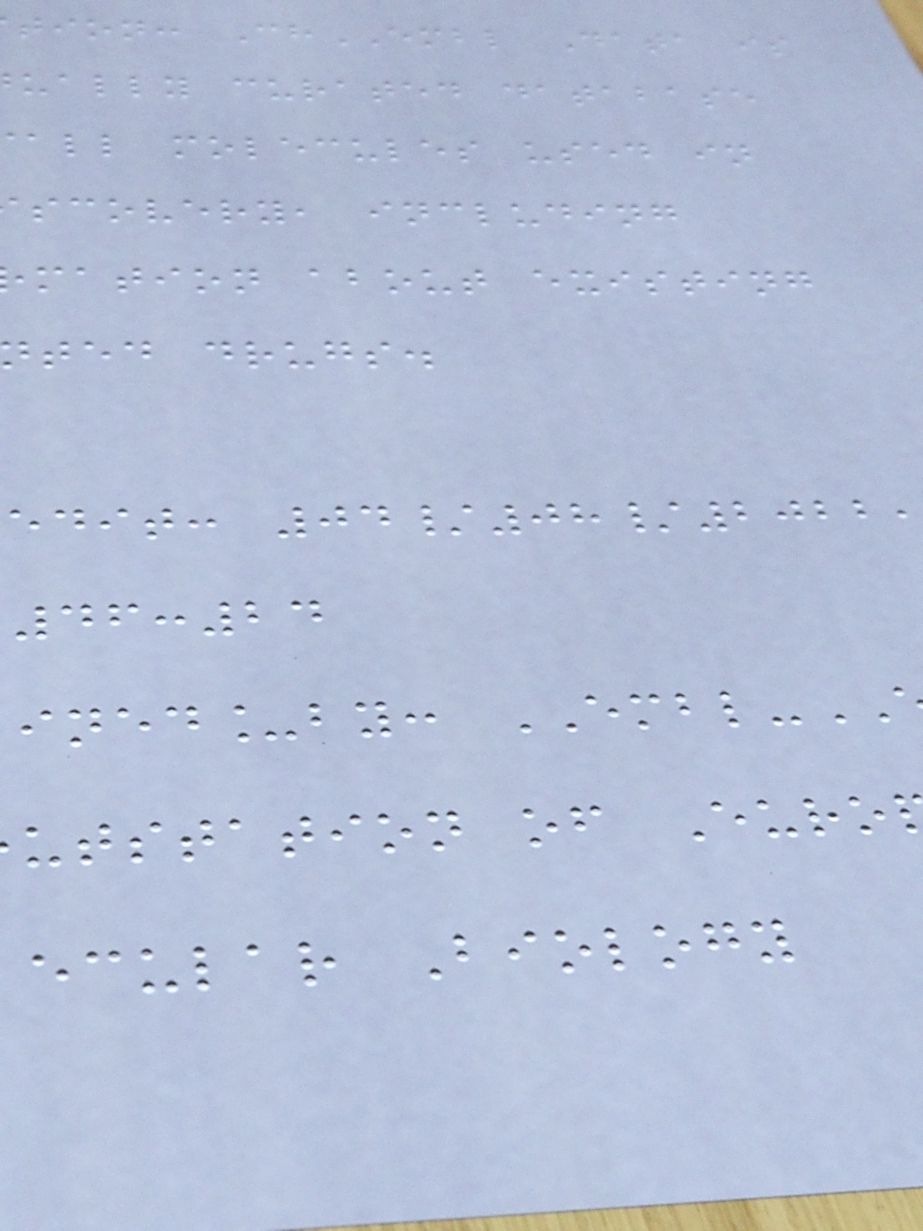tion: ChEMBL Data is
ually curated database
all molecules used in
scovery, including
mation about existing
ted drugs.
edit: 04/08/2022
46:24
ined_by: EMBL-
utstation of Euro
ecular Biology
